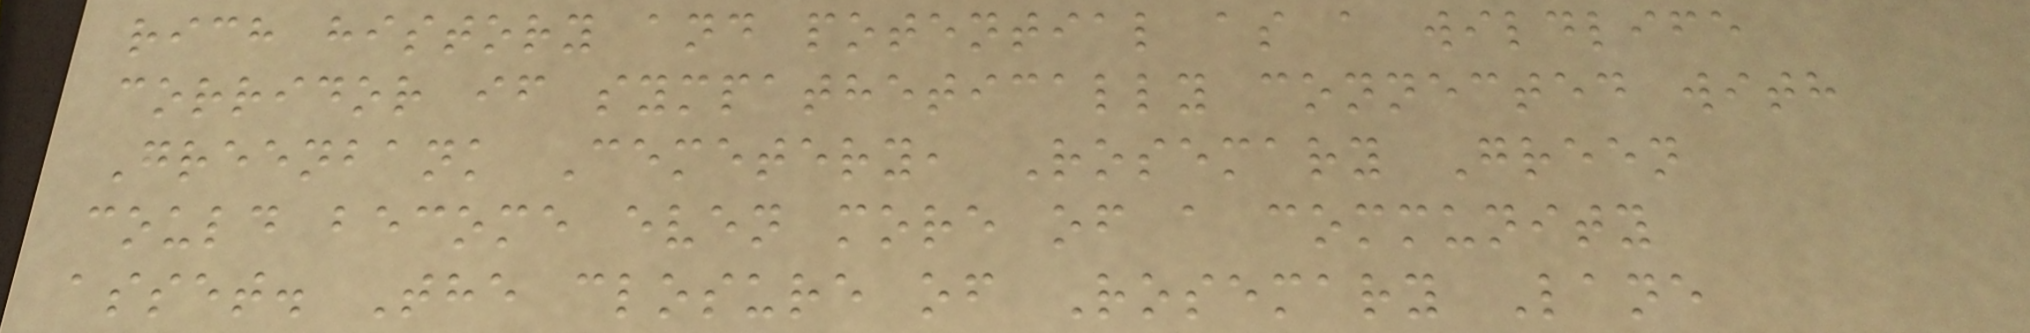rich history and potential as a wildlife
corridor if sympathetically connected with
Greenbank Cemetery, Rosemary Green
could become even more of a community
asset. The closure of Rosemary Lane
